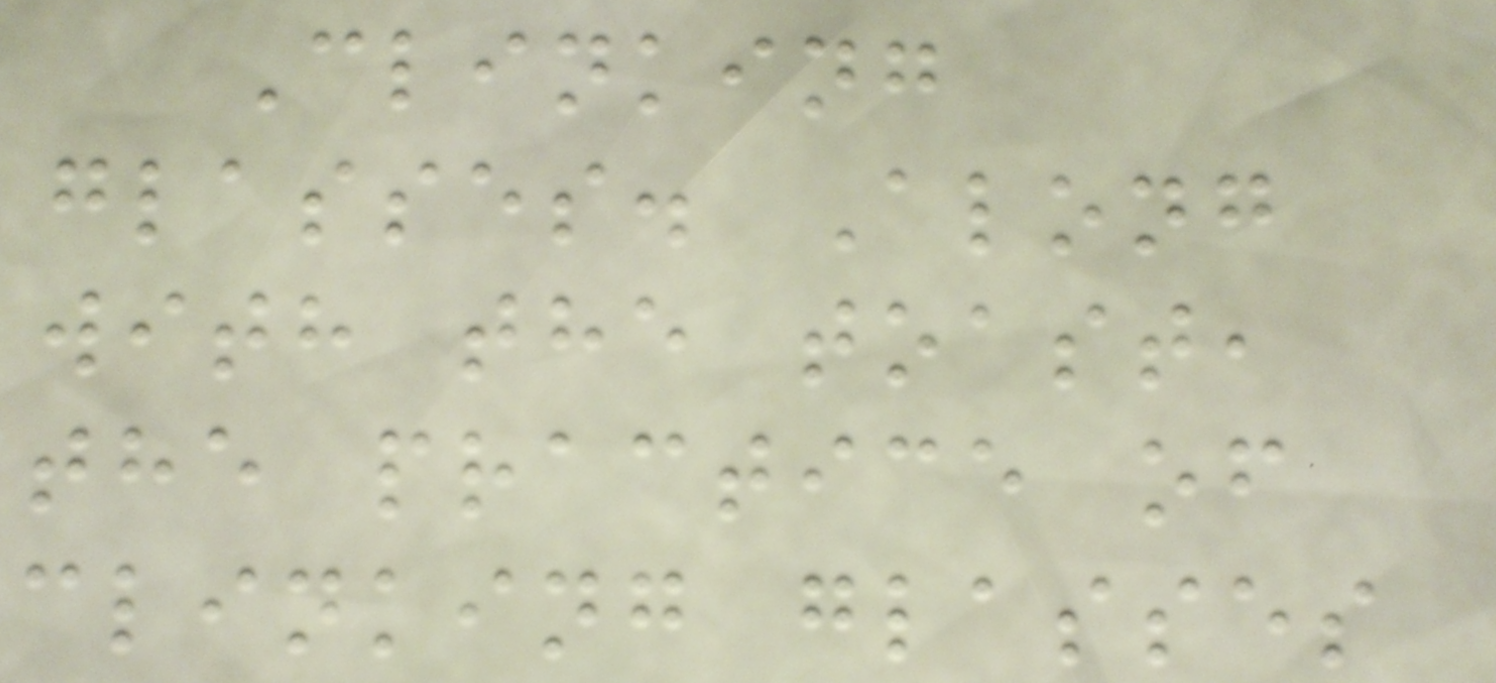Clinking
glasses. Along
with the toast,
the practice of
clinking glasses
